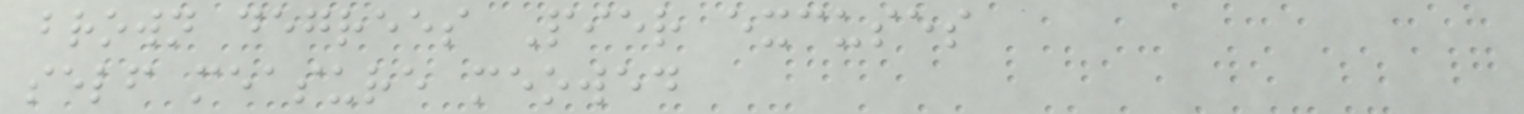brown degrees Pier excuses
self measure meowed
